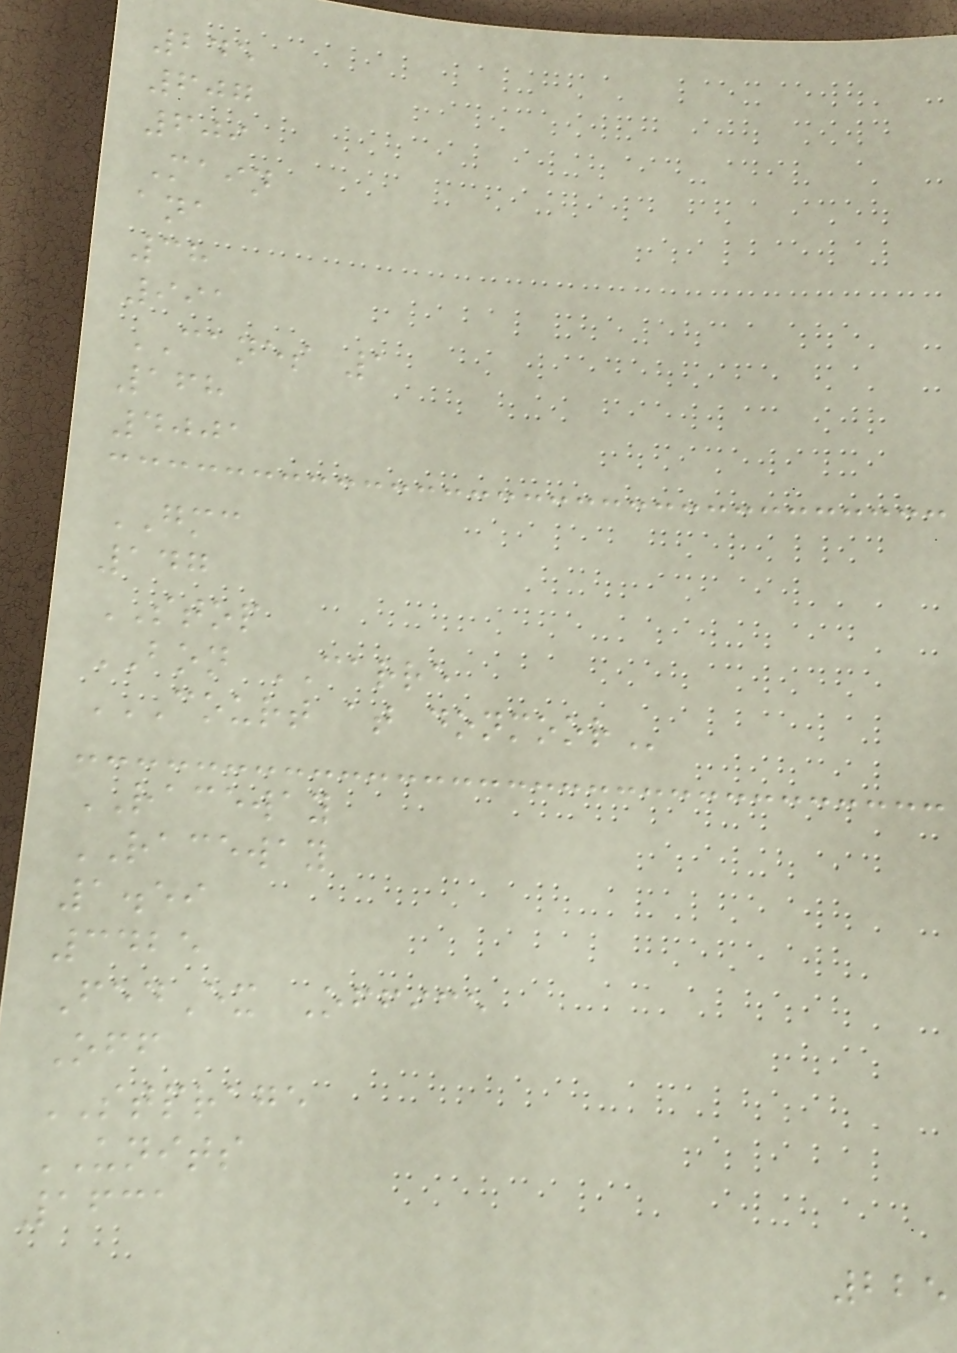245
607
609
Main
ana
38
991
CANES 1
168
4001
GMC
147
STOP
BON CARRE
COURT AT DONMOOR
RACEWAY
RACEWAY
1.59
3425
FedEx Office
Off
STPRAGE
UNITS
1631
225
